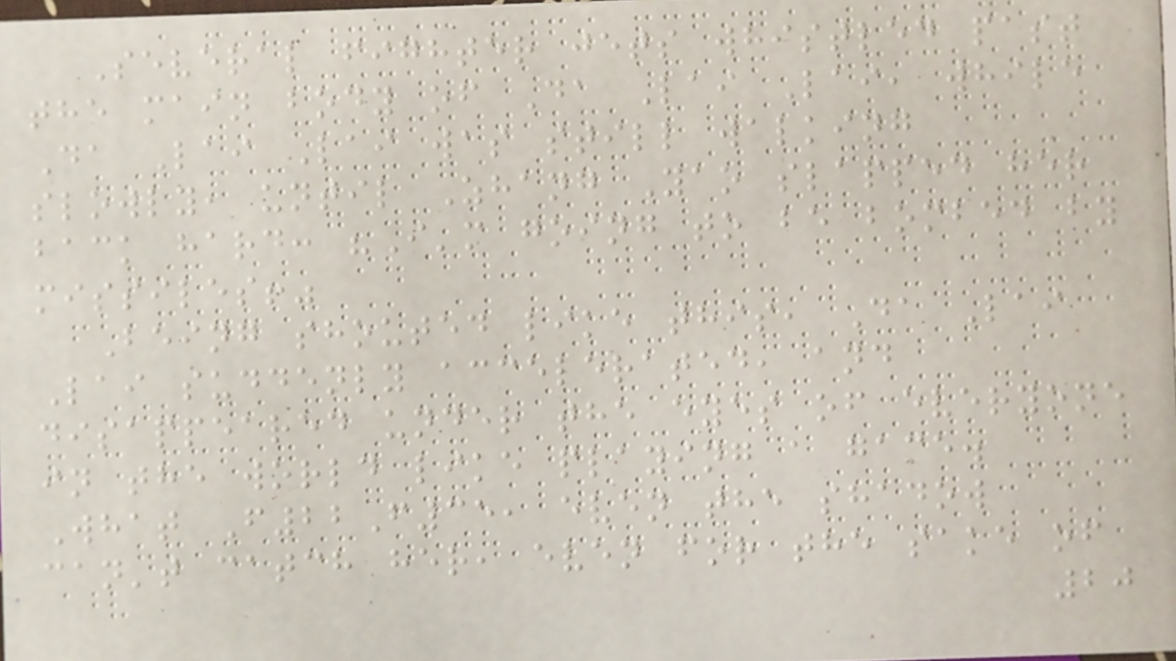Several fighter jets whistled past
the main body of Da Lai Lai, while
Da Lai Lai was still walking
slowly, until Zhang Yao slapped her
back hard: "I'm going to be bombed by
missiles!"
Being shouted like this, Da Lai
Lai suddenly accelerated, and
disappeared under the eyes of everyone
in the world like playing a game.
What F22F35, even the shadow
can't catch her, even for the sake of
20
